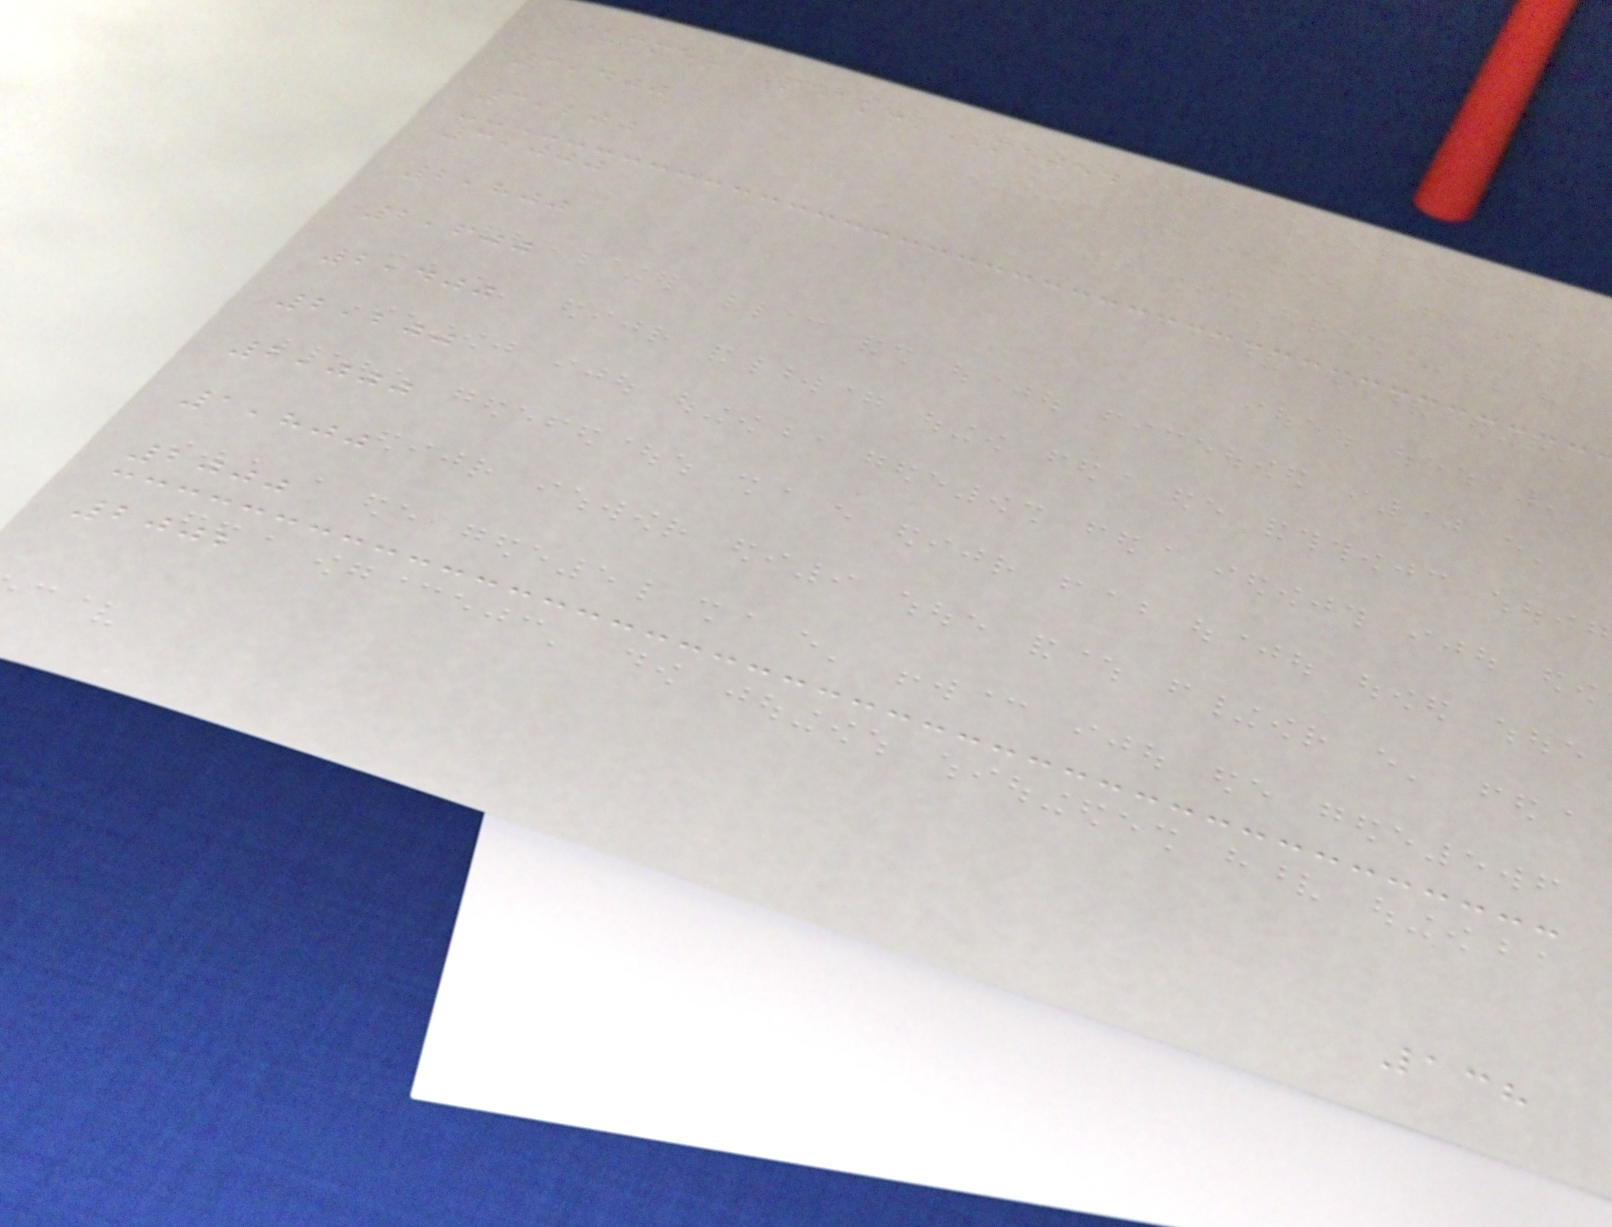Summer Peak: METED
3,400
3,200
3,000
2,800
2,600
2,400
2,200
2,000
1,800
2000
2002
138
